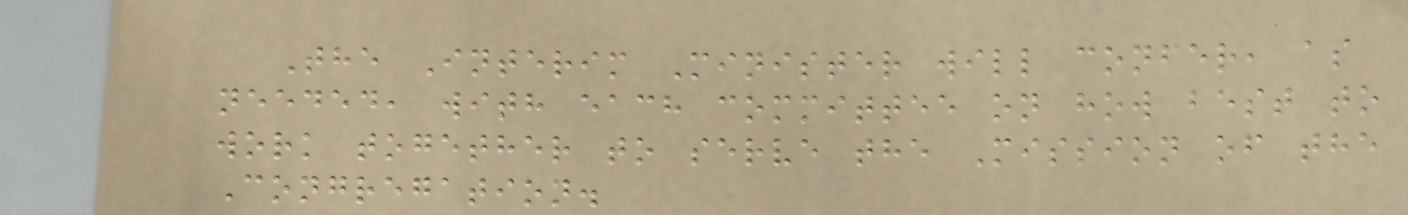The Interim Minister will confer, as
needed, with each committee on how best to
work together to serve the Mission of the
Congregation.
